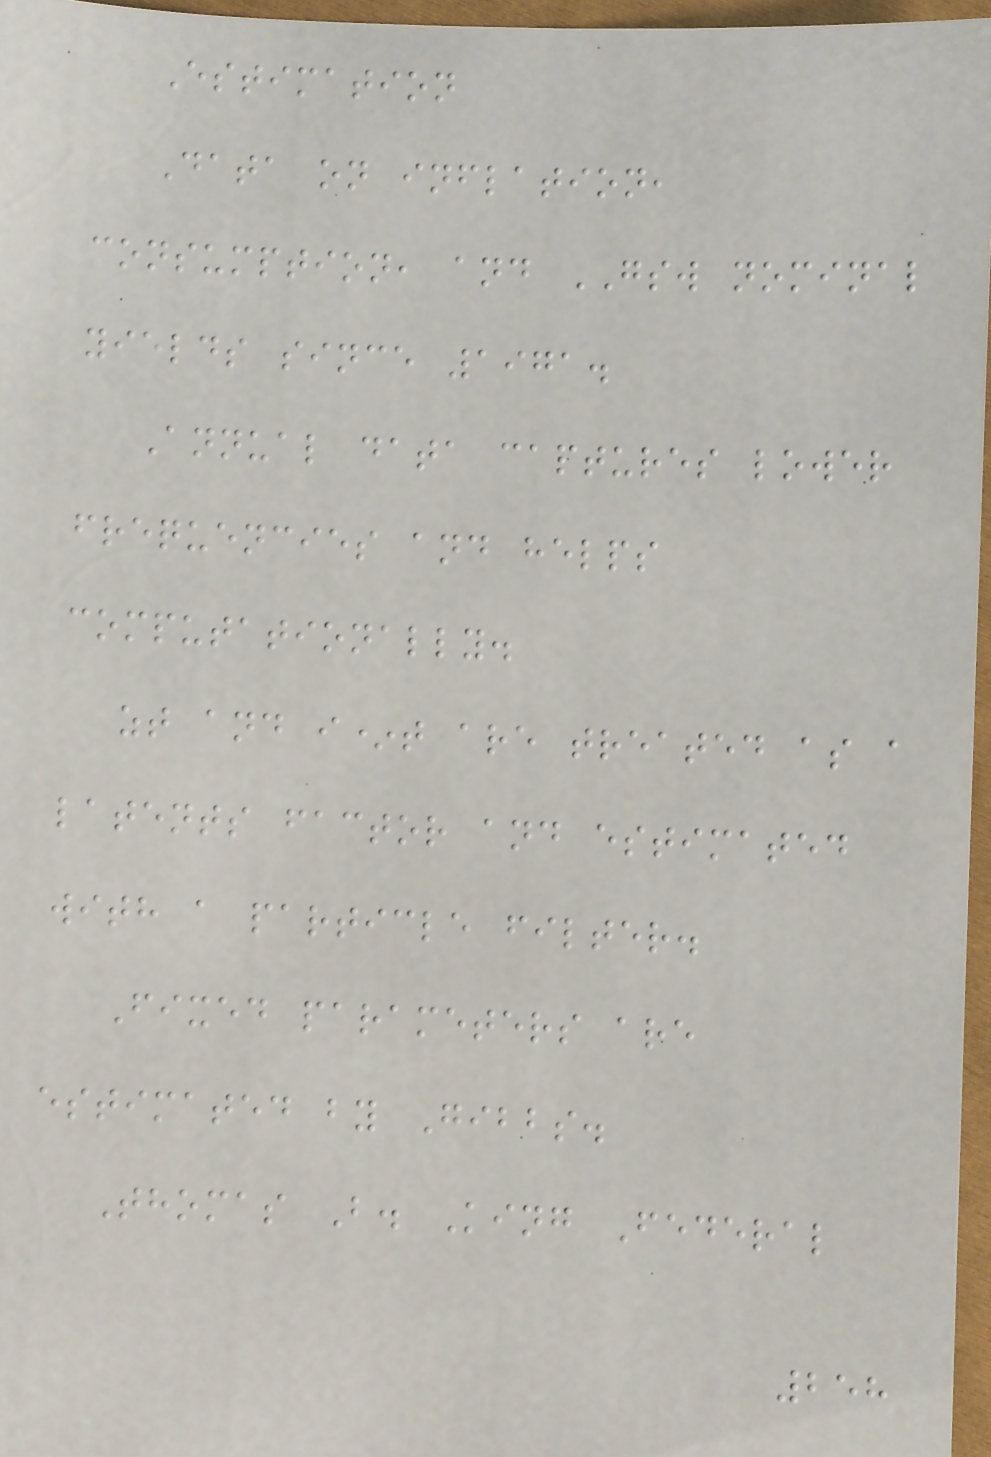Estimation
Data on inflation,
consumption, and GSW nominal
yields since 1971.
Annual data captures lower
frequencies and helps
computationally.
zt and i*t are treated as a
latents factor and estimated
with a particle filter.
Fixed parameters are
estimated by Gibbs.
Thomas B. King Federal
258
